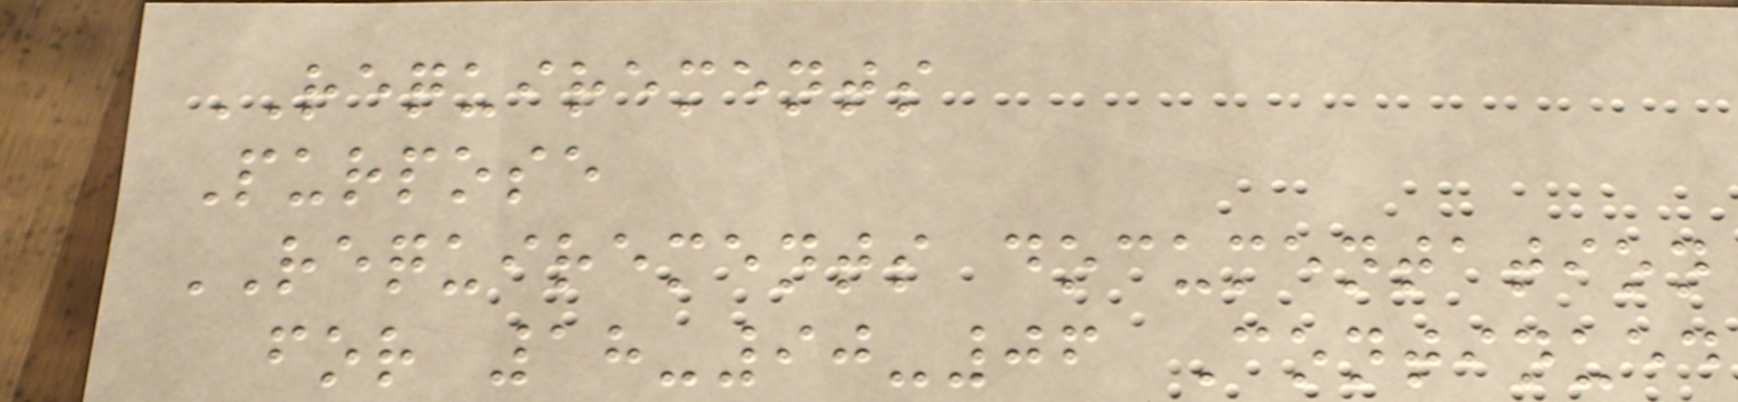REQUIREMENTS
Purpose
REQUIREMENTS documentation
for 18-90-06 Continued
